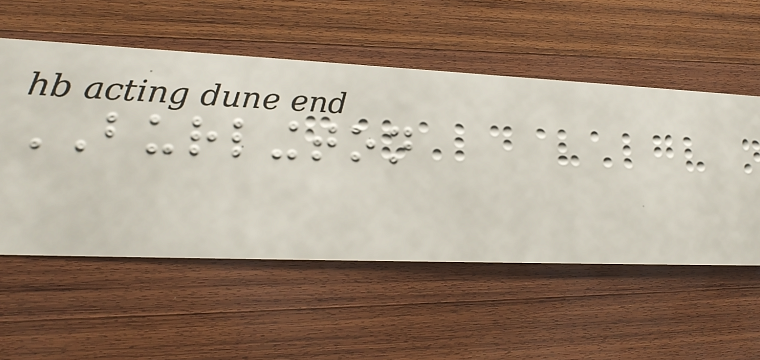BURLINGTON
